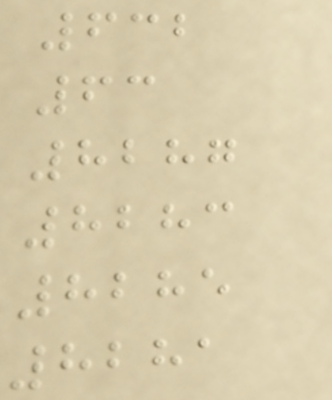632
63
8287
8283
8285
8281
